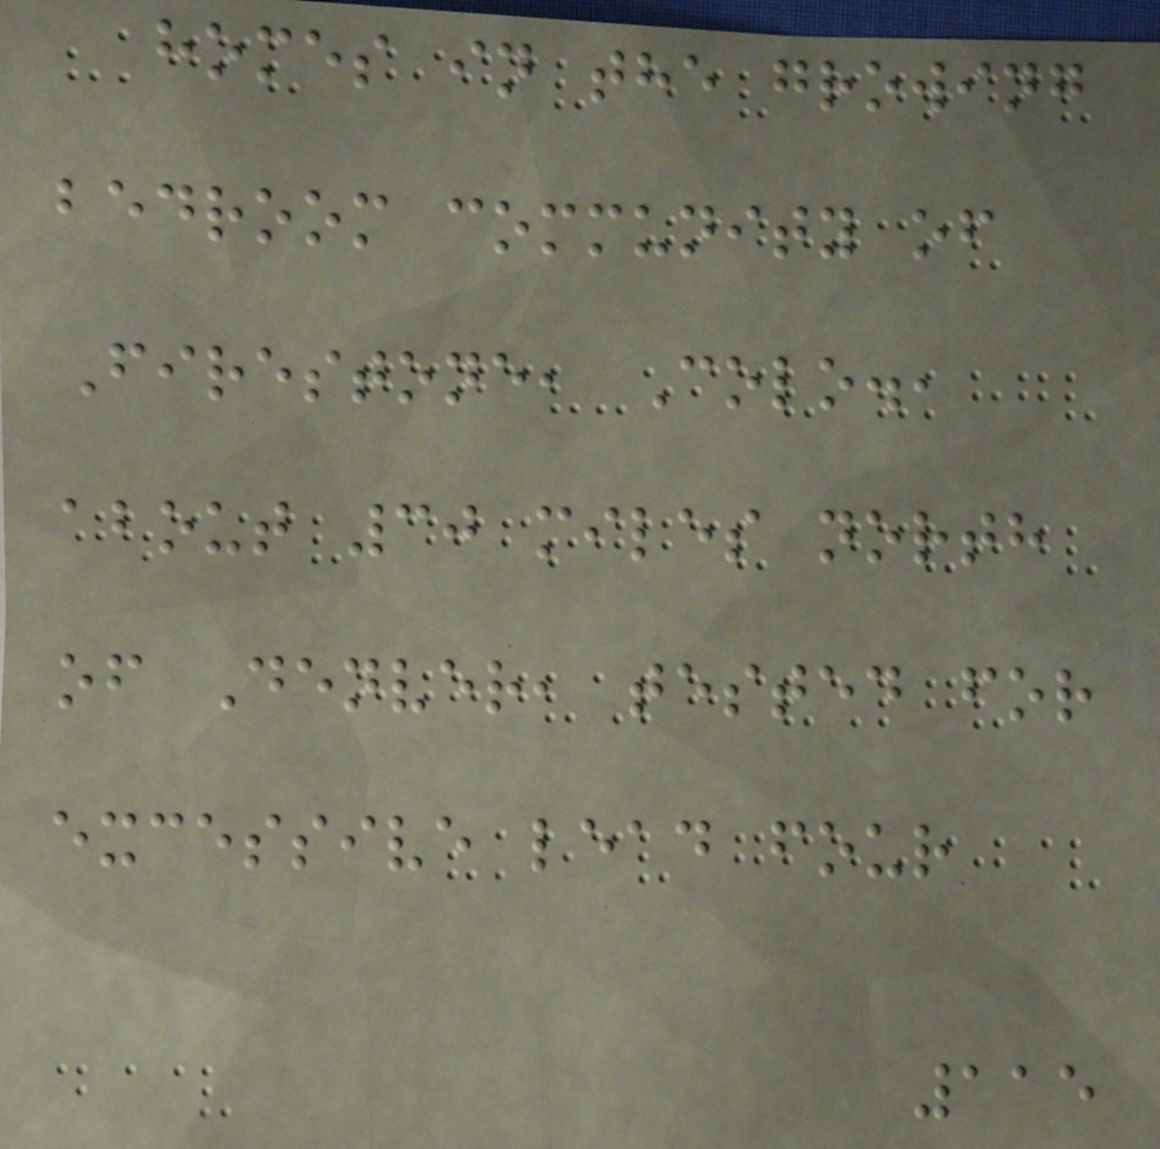homes in the growing
bedroom community of
Firestone, Colo.,
about 30 miles north
of Denver, tested for
excessive lead four
115
